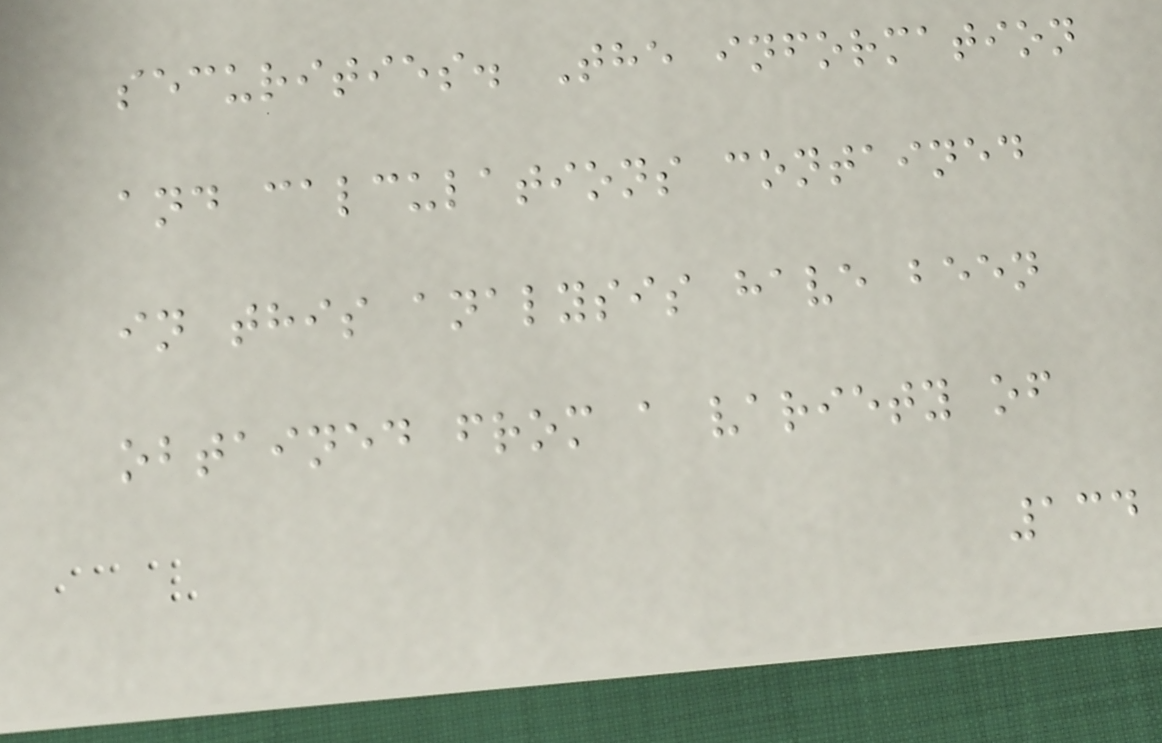securities. The information
and calculations contained
in this analysis have been
obtained from a variety of
134
